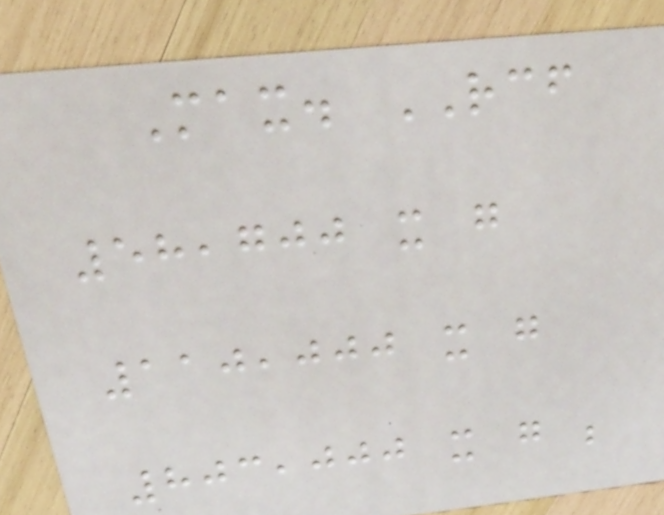Max. RCF
58,700 x g
110,000 x g
803,000 x g ;
